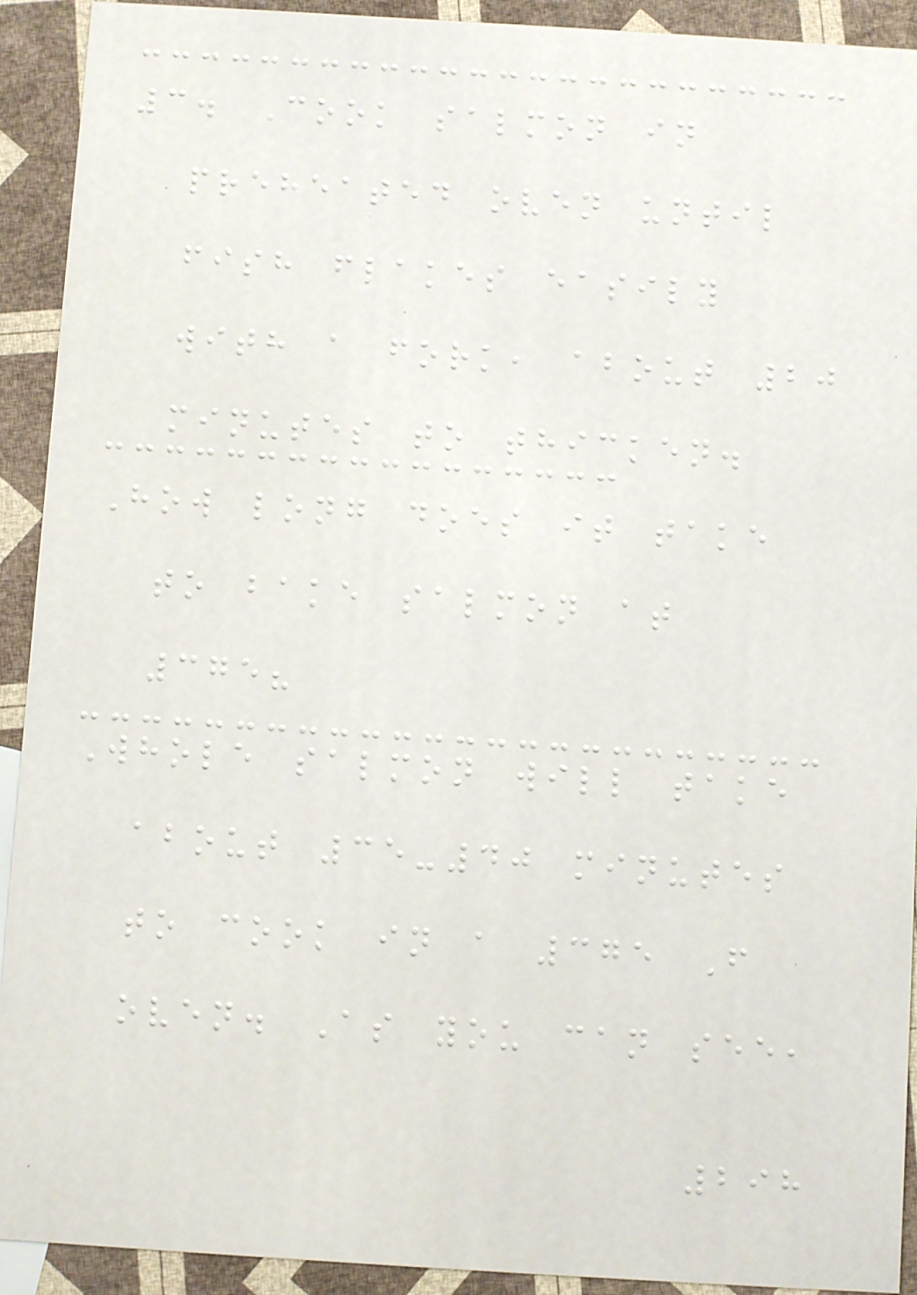3. Cook salmon in
preheated oven until
fish flakes easily
with a fork, about 20
minutes to thicken.
How long does it take
to bake salmon at
375?
Whole salmon will take
about 35-40 minutes
to cook in a 375 F
oven. As you can see,
298
